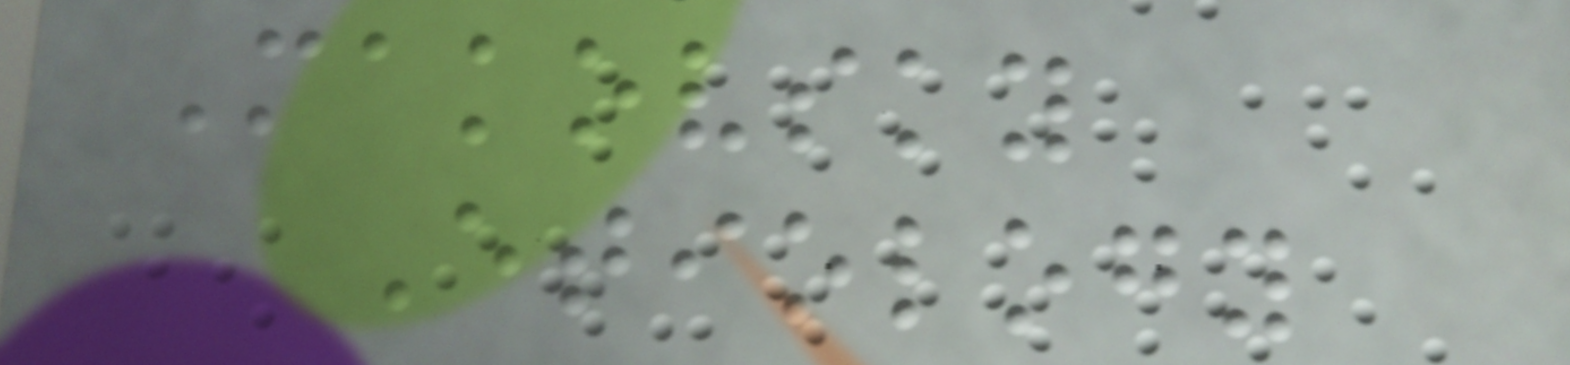Makovsky
Etiology
